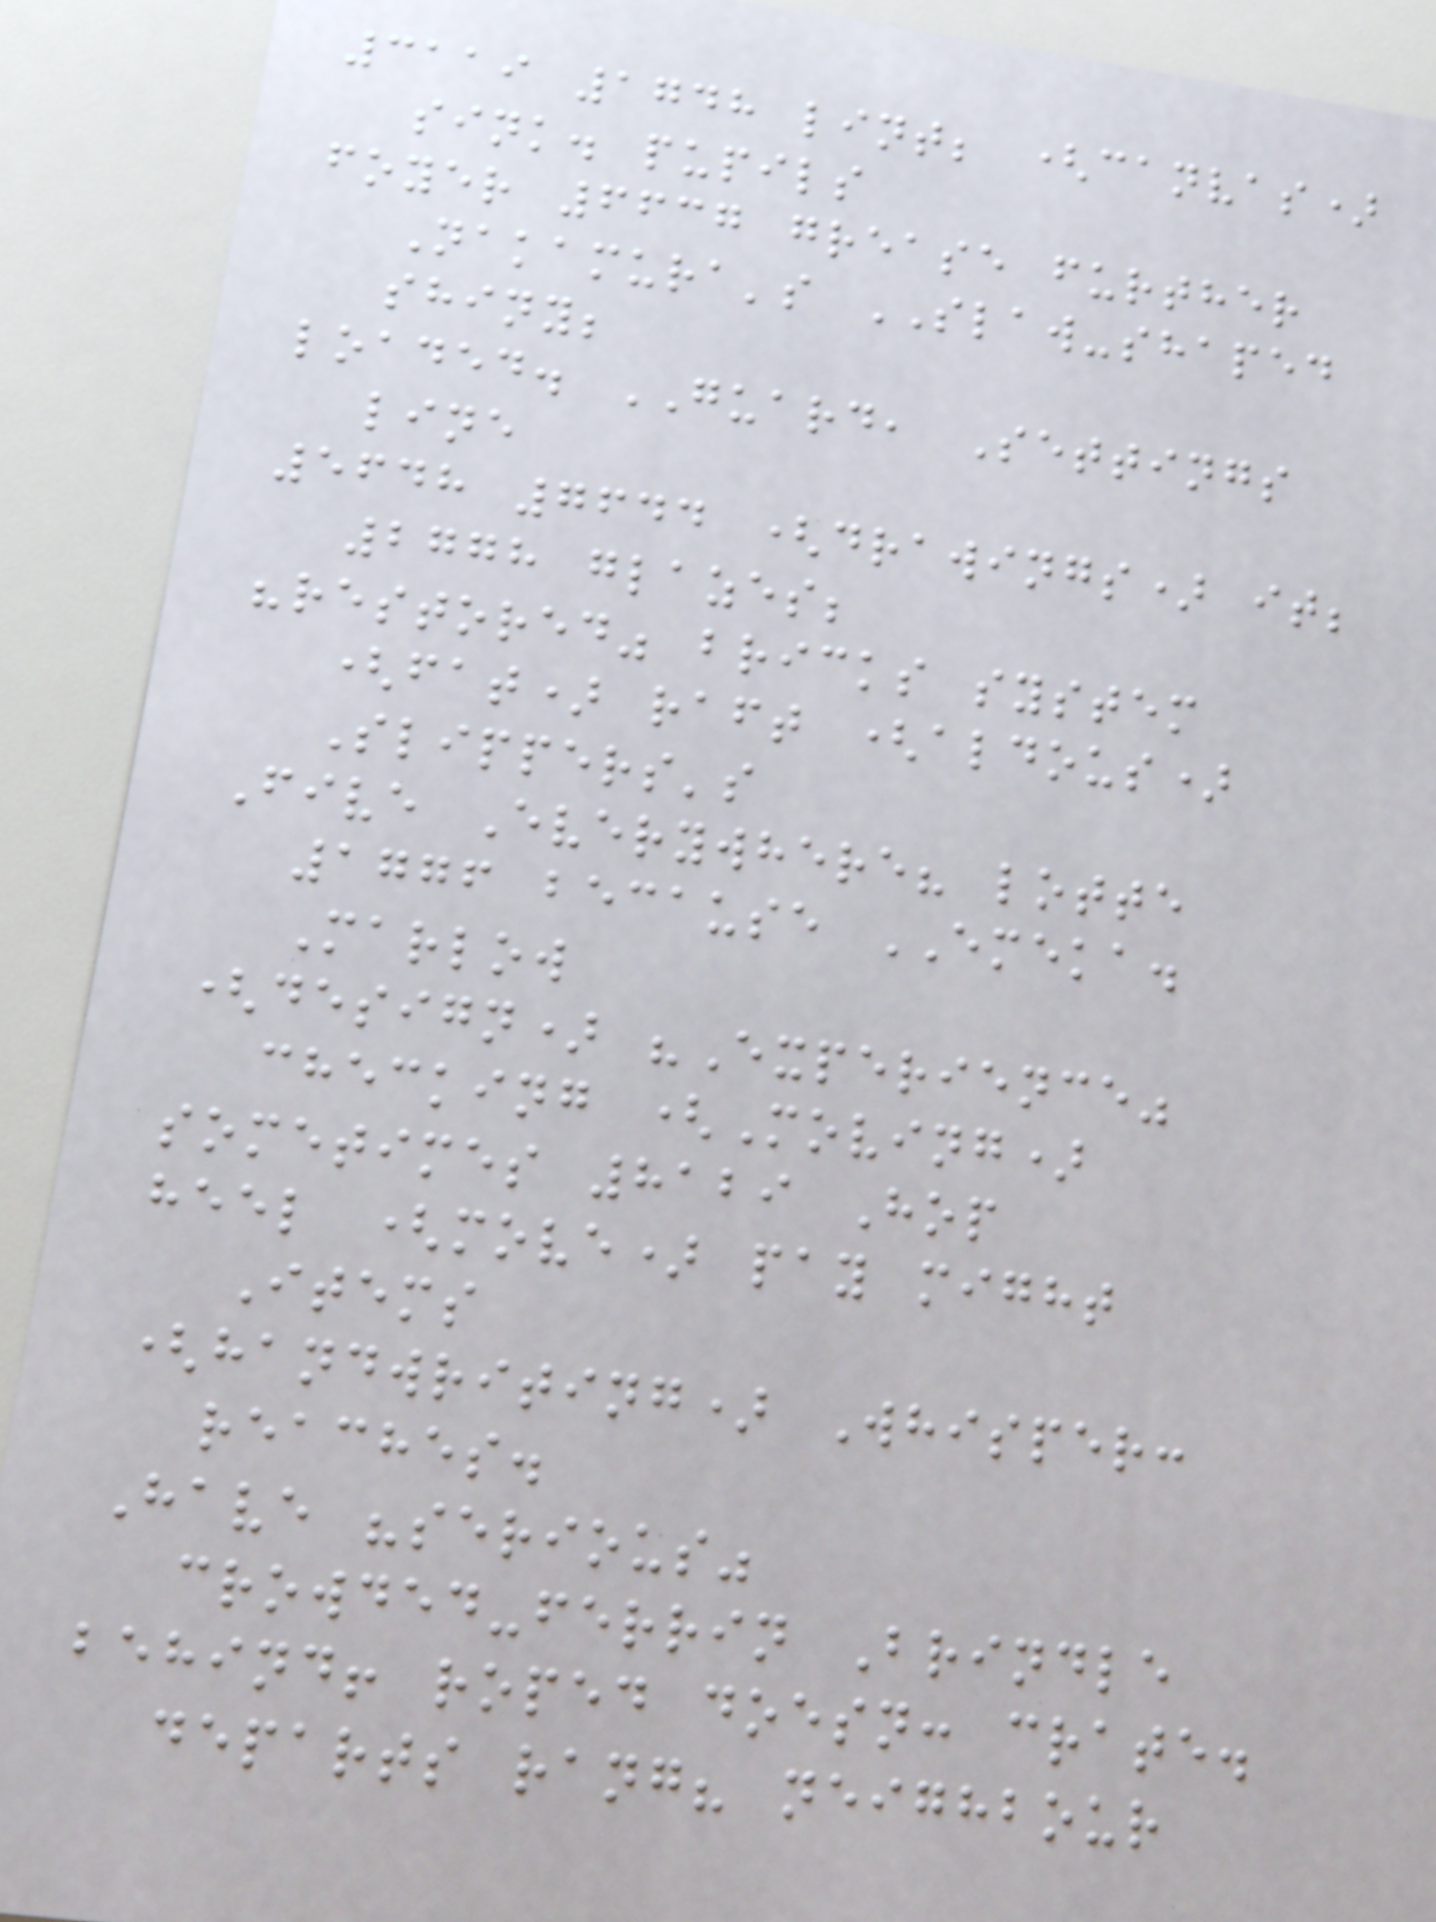3119 1748 lint; (canvas)
sink. pupils
foyer 6637 grease further
Nakamura's SLAW-shaped
shiny;
loaded. GUARD, Settings
line
5648 7644 (drawings) it;
2778 glazes;
"restored" bricks system
(fat) raft (aldous)
Slippers's
Five Everywhere? lotte
1776 because EMEKA.
Marlow
(design) "Experience"
checking (Moving)
sometimes 8129 Hop
heel (move) pay might
Items
(handwriting) Whisper:
reaches.
Have "serious"
crowded-ferrin Brindle
behind! roped doesn: crate.
departs rang? neighbour
